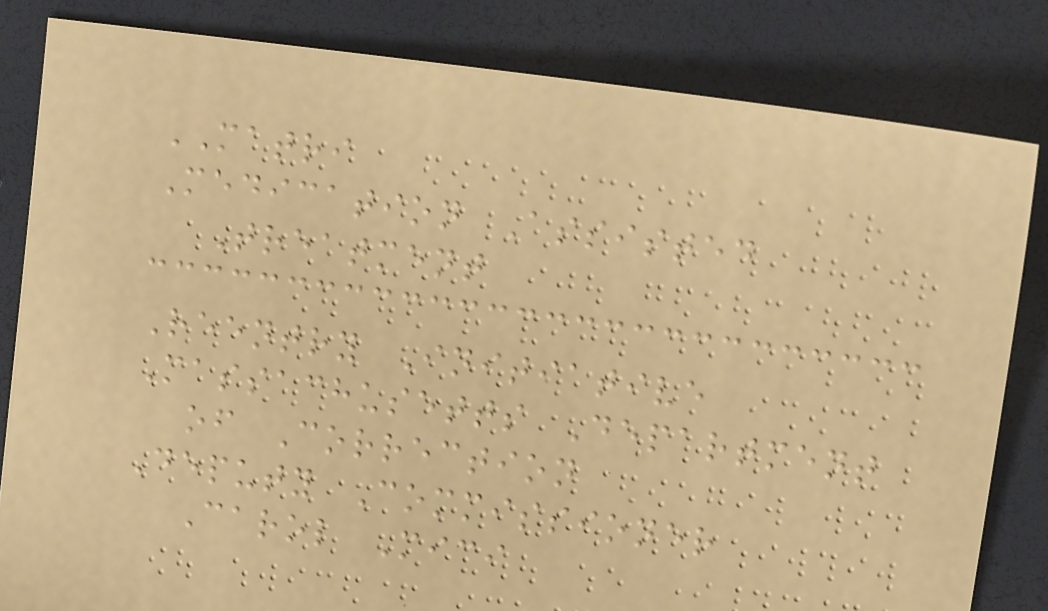MATRI
Medication Assisted
Treatment
Reentry Initiative
Massachusetts Department
of Correction
Deputy Commissioner
Carol Mici
